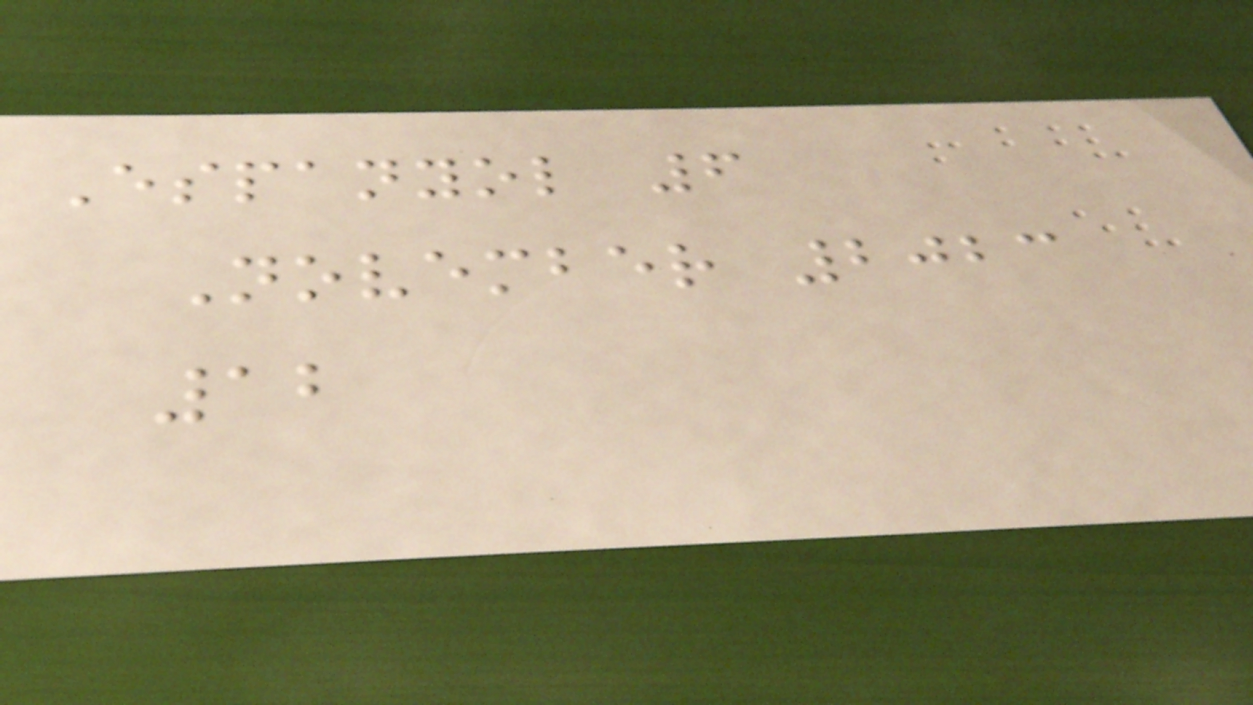Espanyol 6
November 2023
12
